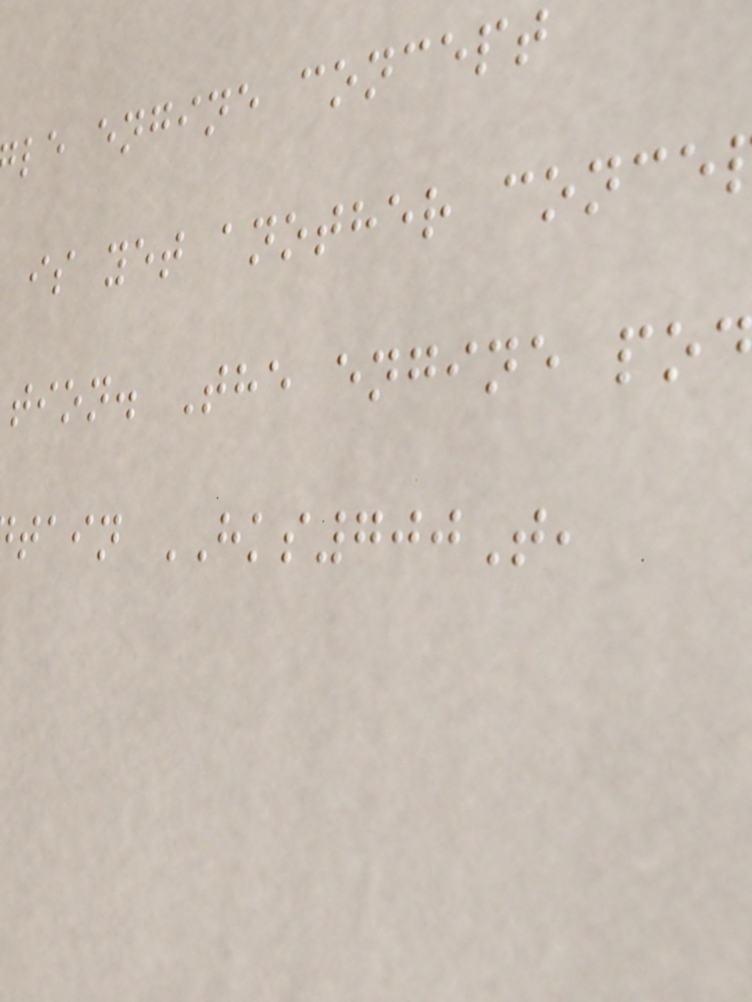le engine concept
is yet another conce
tion. The engine po
tain HKS700T,
